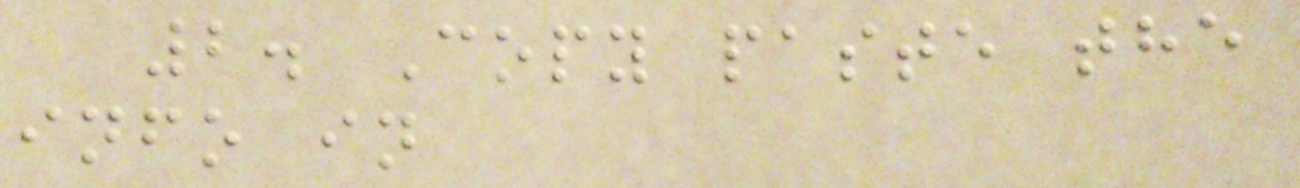2. Copy paste the
info in
